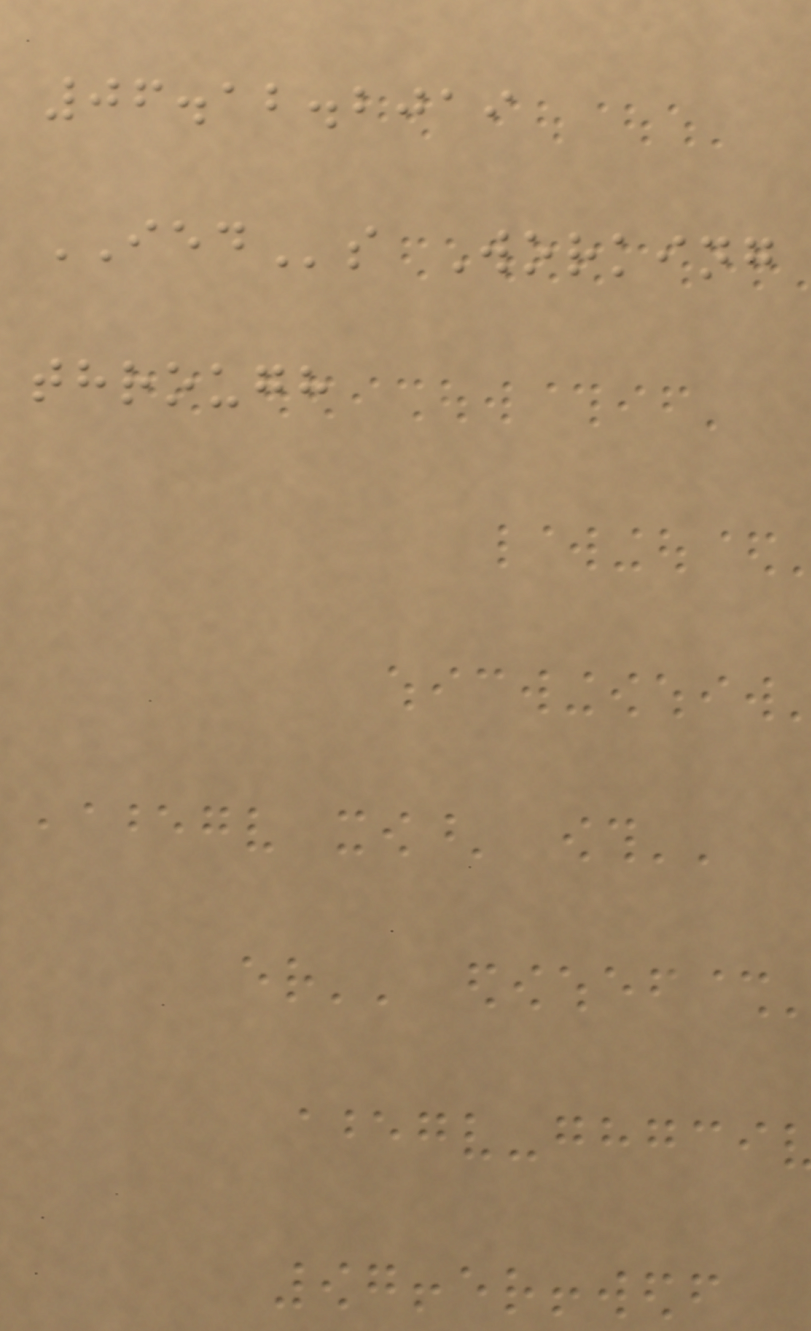06.12.2019
IEDs Working
through
